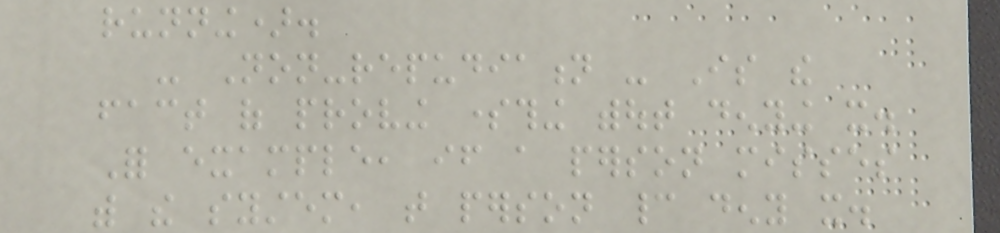running).
- Non-repudiation - Is the
fact of proving something without denying it.
For example, if a person misses
with the system, that person cannot deny it.
